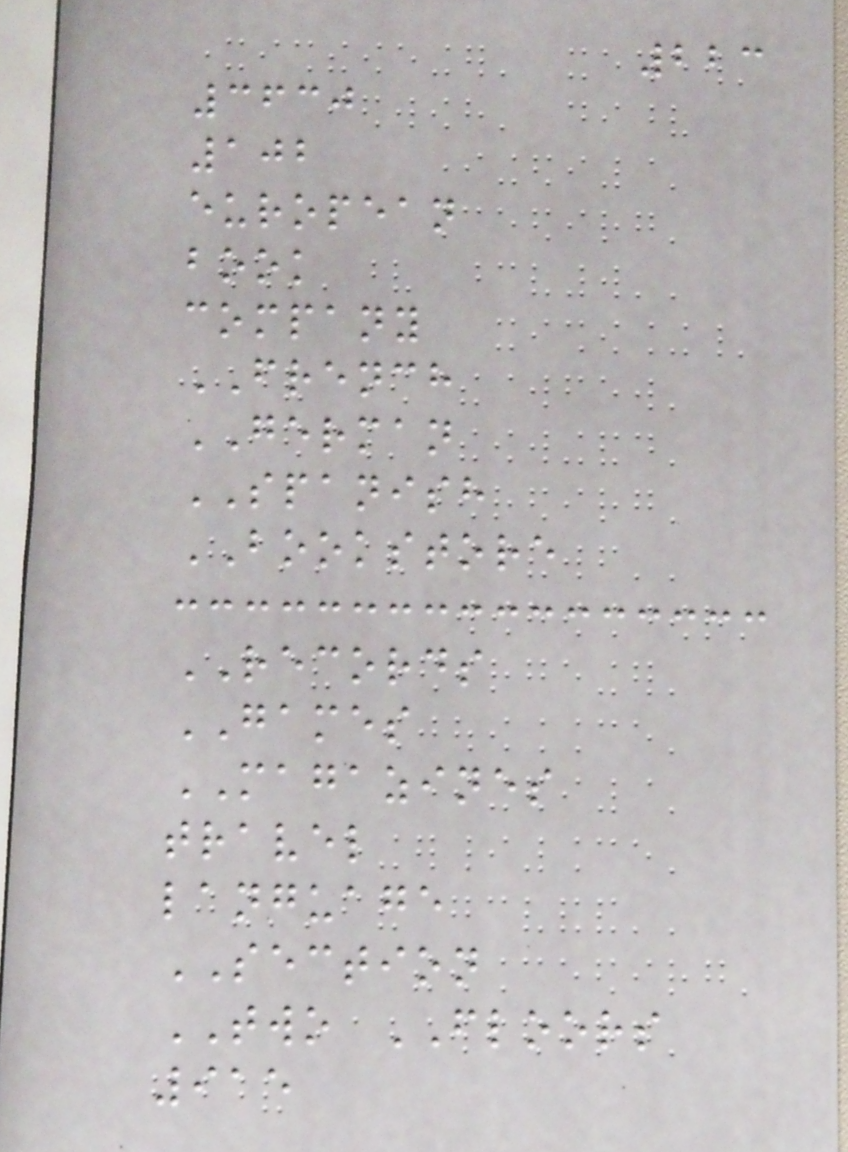223
3630
102
european
book
company
FRENCH
GERMAN
SPANISH
BOOKSTORE
RECORDS
GAMES
MAGAZINES
travel
language
SECTION
TWO FLOORS
915
